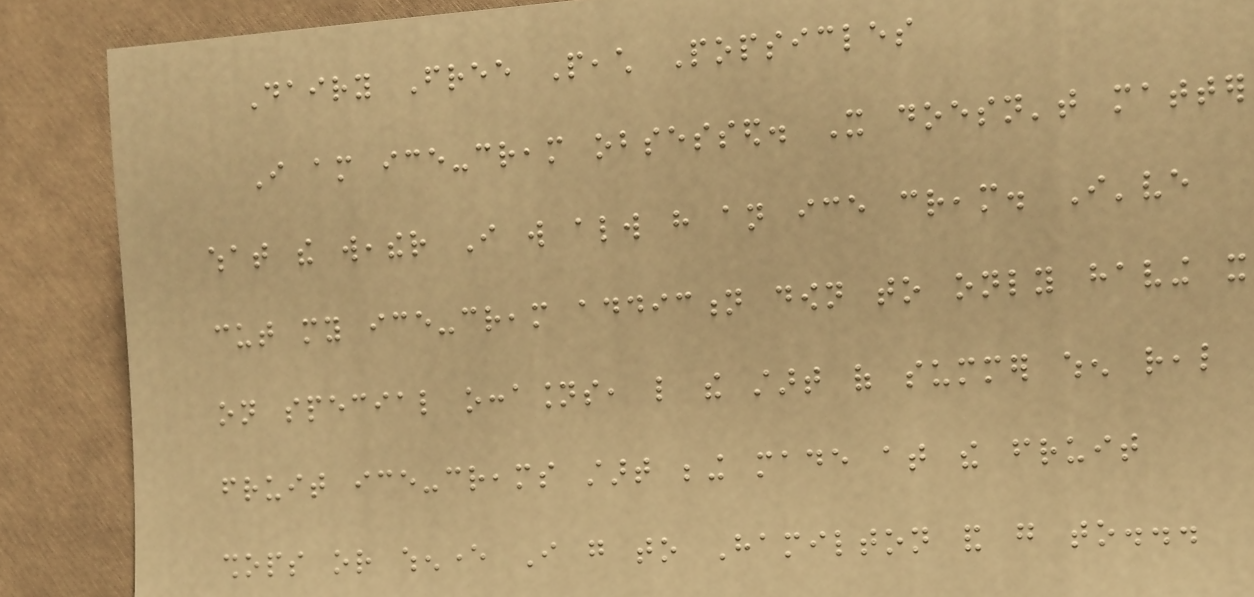Dairy Free Peach Popsicles
I am ice-cream obsessed. It doesn't matter
what the weather I will always have an ice cream. I've
cut my ice-cream addiction down to only having it
on special occasions, like the start of summer when real
fruit ice-creams start being made at the fruit
shops or whenever I go to Hamilton and go to...
